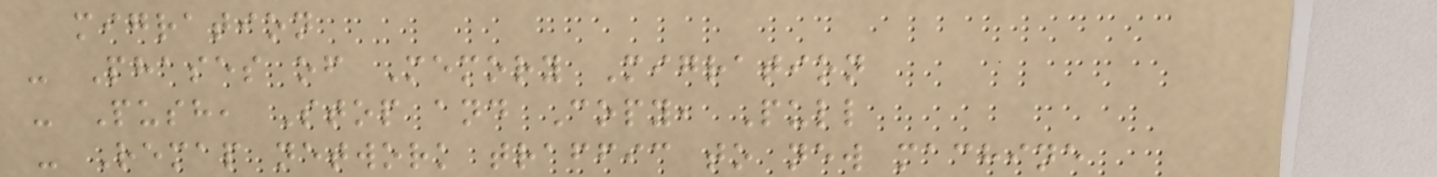migration
- Phases of Memory Migration
- Push, Stop and Copy, Pull
- Remap network traffic to new machine
